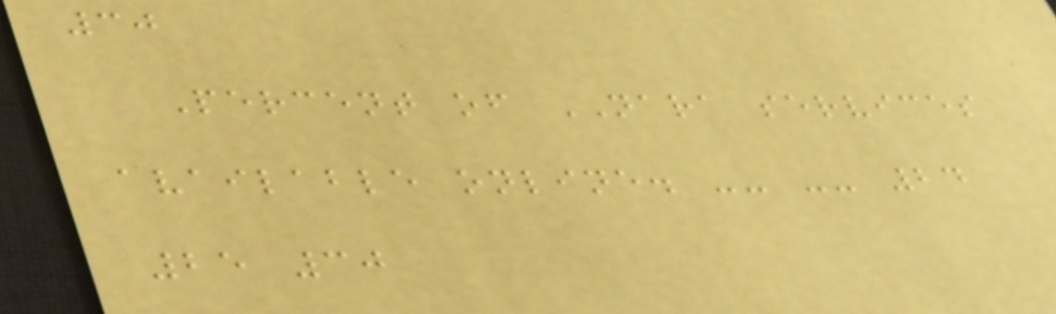30
Percent of NARA services
available online. -- -- 24
25 30
